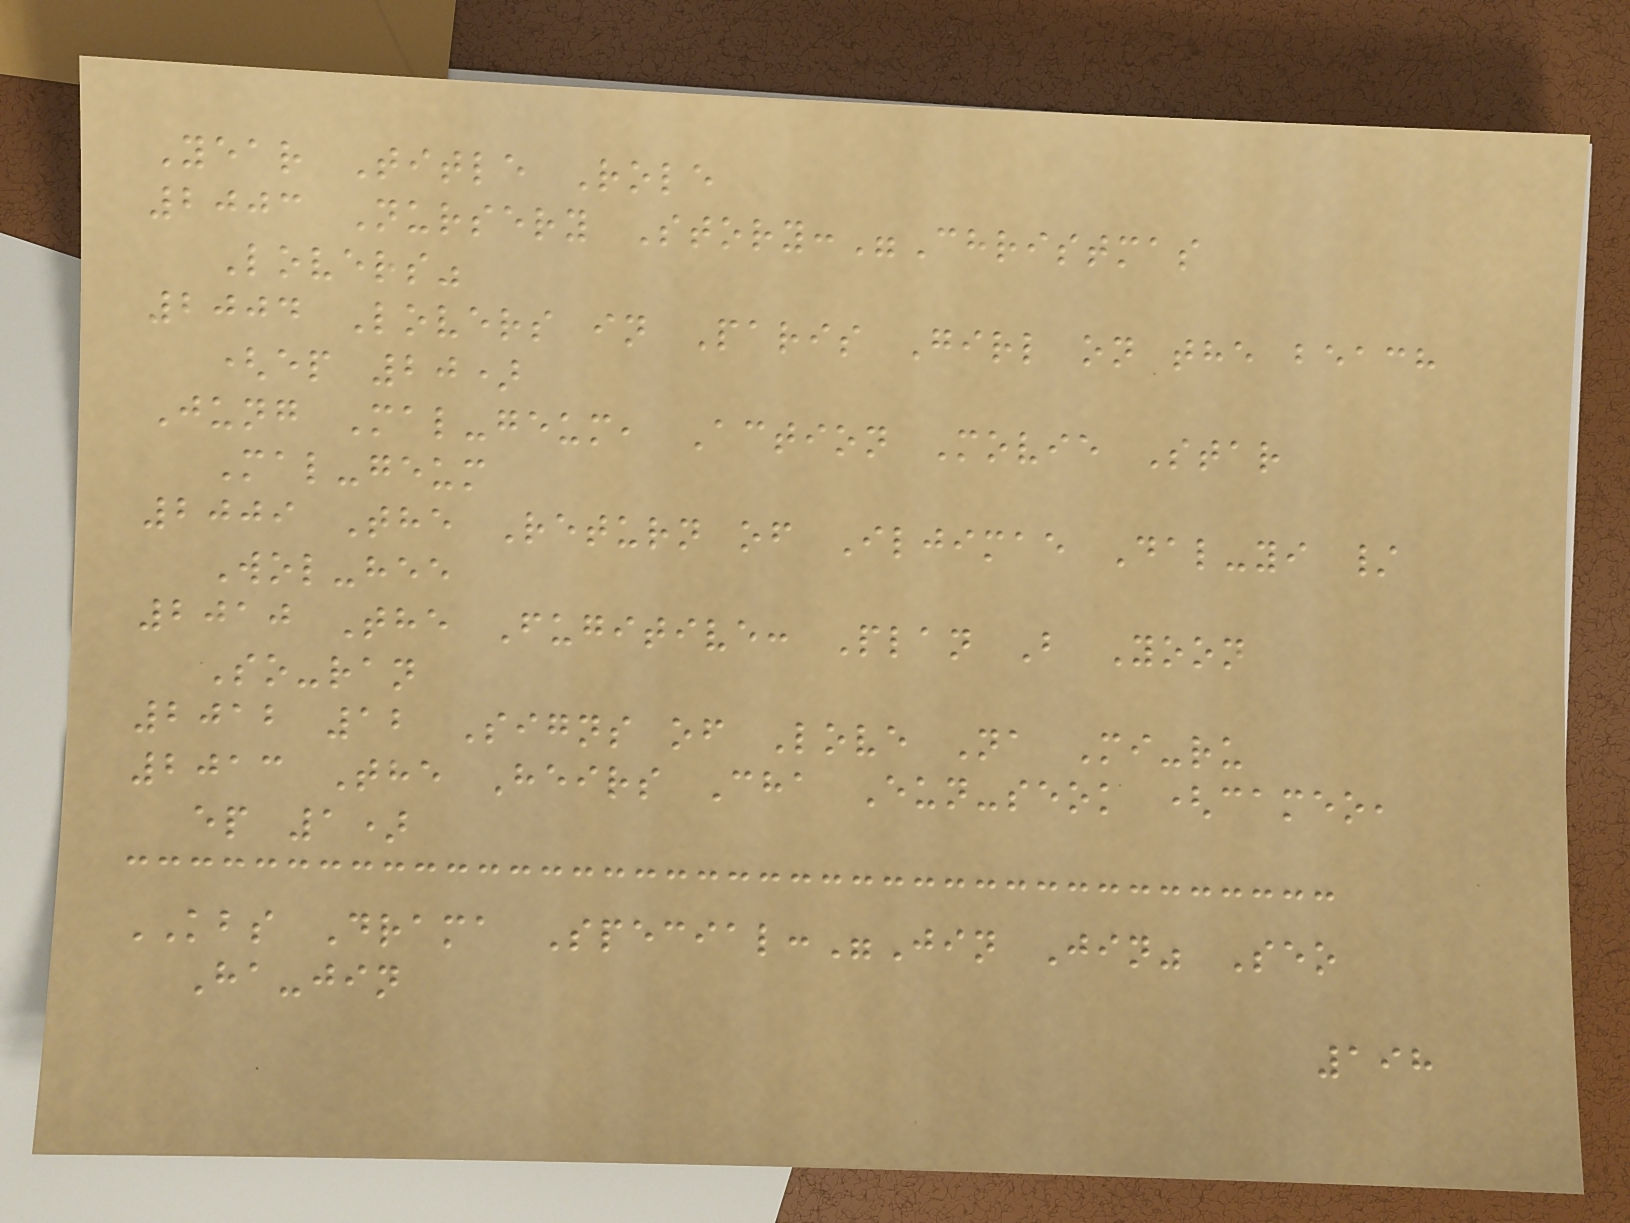Year Title Role
2003 Nursery Story:"Christmas
Lovers"
2004 Lovers in Paris Girl on the beach
(ep 20)
Jung Mal-geum, Action Movie Star
Mal-geum
2009 The Return of Iljimae Dal-yi /
Wol-hee
2010 The Fugitive: Plan B Yoon
So-ran
2012 12 Signs of Love Na Mi-ru
2013 The Heirs Cha Eun-seok (cameo,
ep 1)
KBS Drama Special:"Jin Jin" Seo
Ha-jin
198
